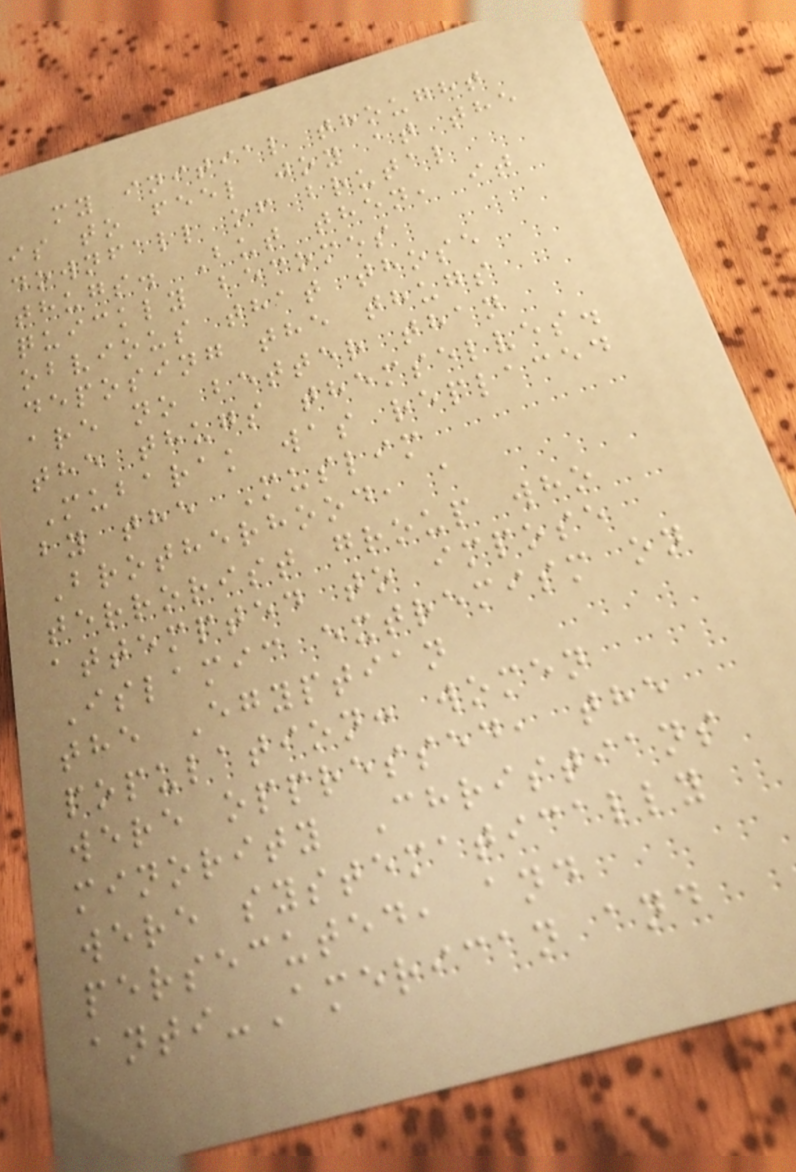my initial thought
is to feel joy at the
downfall of brutal
thugs. But then, it
quickly becomes
obvious that those
deposing the thugs
are no better than
the thugs themselves.
Mubarak was replaced
by the Muslim
Brotherhood, a
terrorist group who
attempted to impose
Islamic extremism on
the Egyptian
population: women
were oppressed, the
minority Christians
were systematically
persecuted, and
anti-American and
